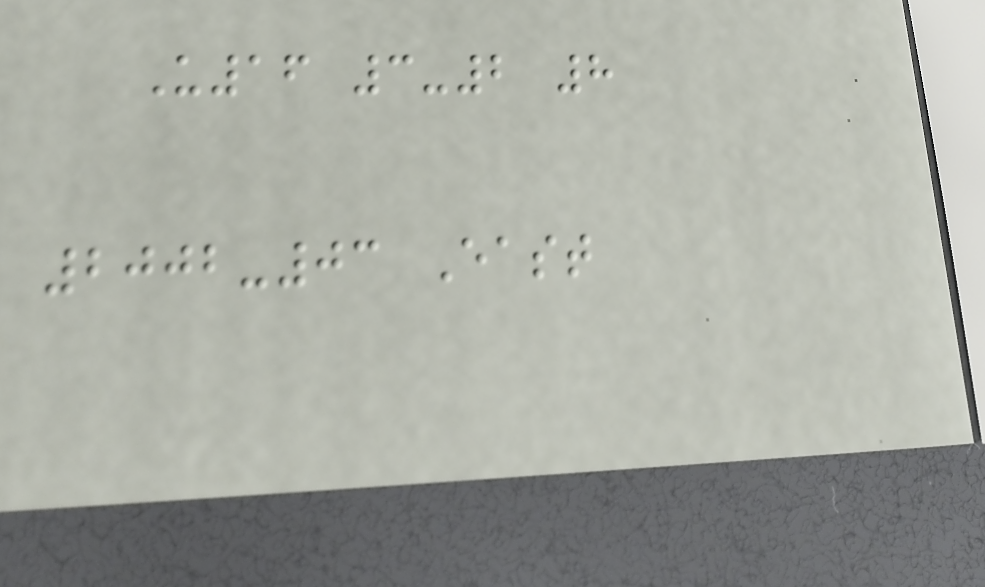U16 3-2 8
2002-03 East
